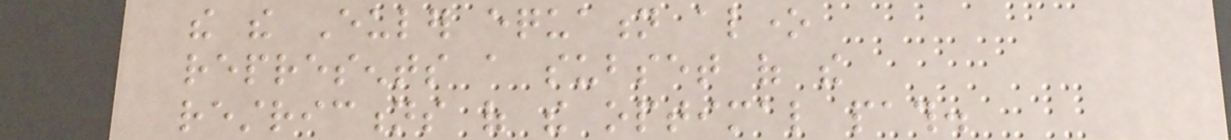the the Euler equation alone
represents a subset of the
restrictions of the optimal path.
